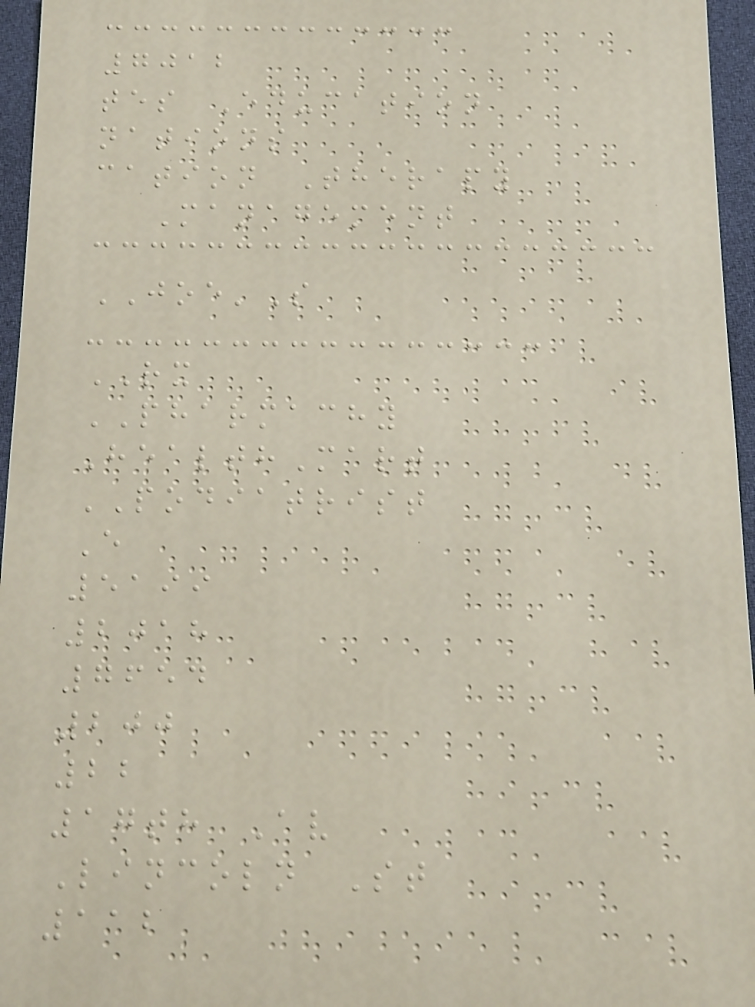7012
tes Education
nations
cation Therapy
Management
JOE'S
RX
PHARMACHY
HealthMart
PODIATRIST
E
5199
2018
7654
200
22
17th Av
Lincoln St
112
